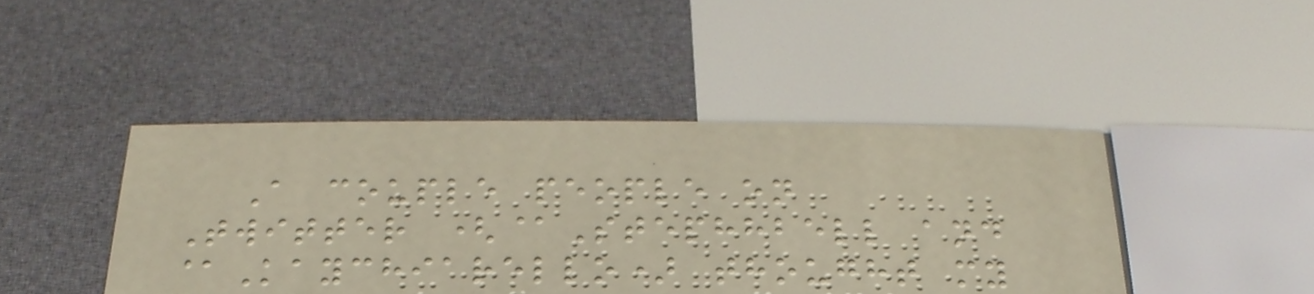A couple people on
Twitter (@Stephhbell and
@Kaychiarello) thought my
